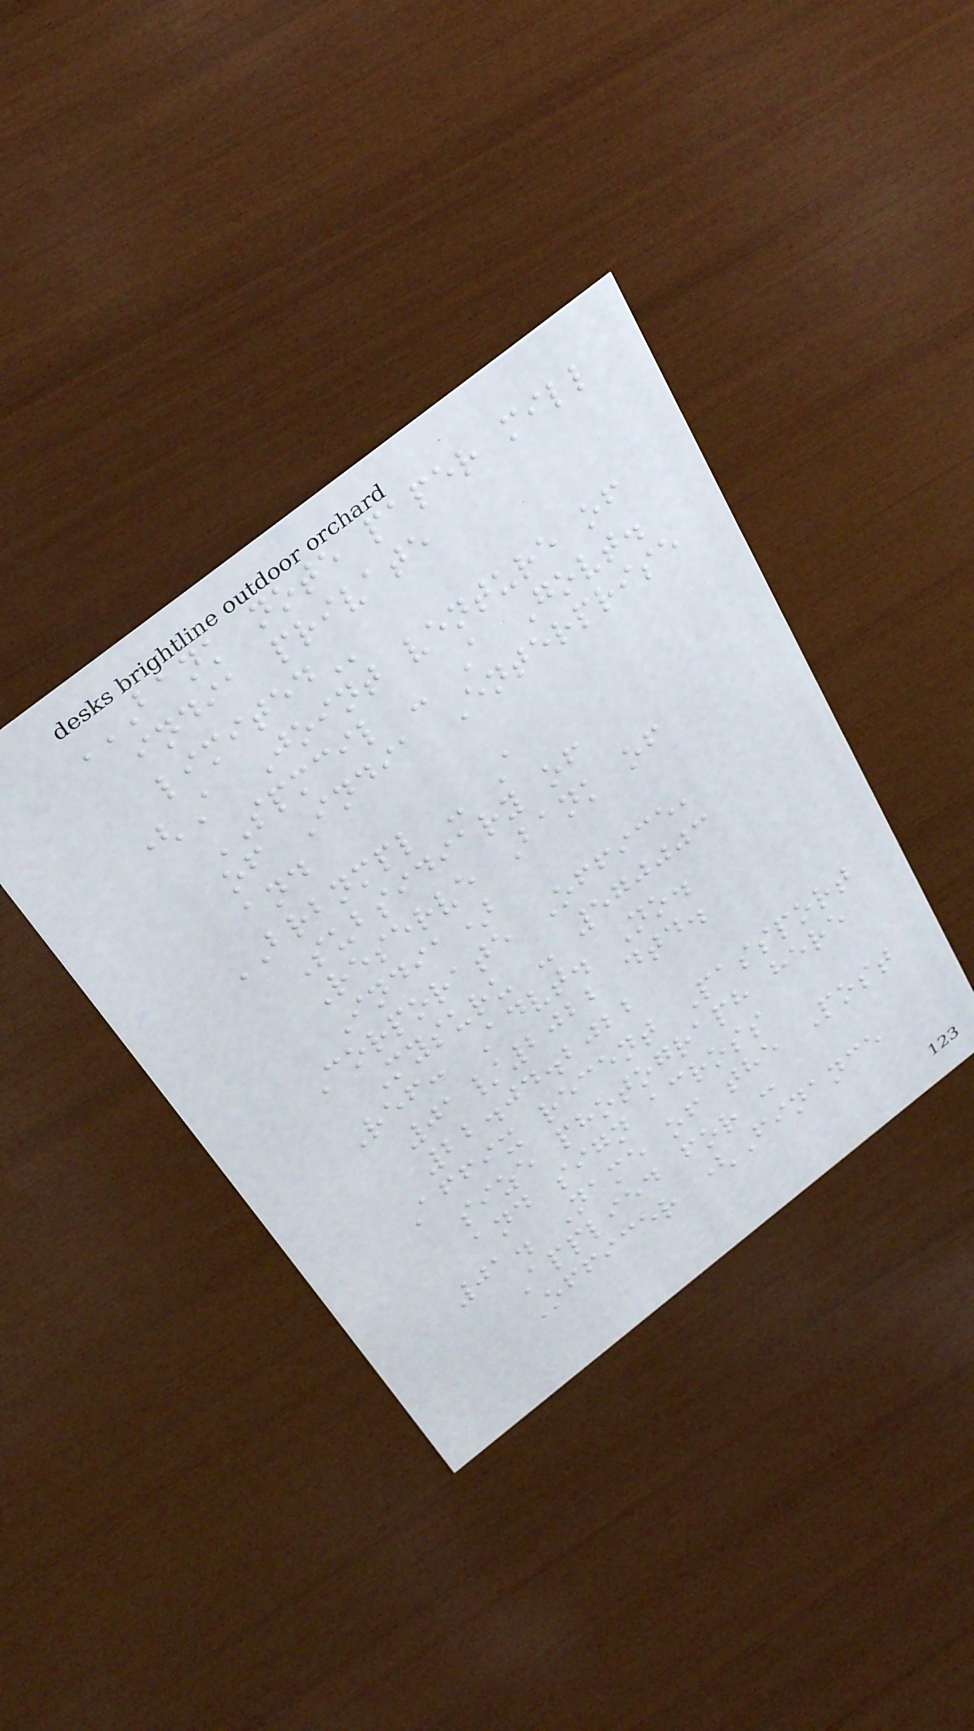BANK NOTE PAPER MILL
INDIA PRIVATE
LIMITED
(A Joint venture of
SPMCIL - A Govt.
of India Enterprise
and
BRBNMPL - A
Subsidiary of
Reserve Bank of
India)
Corporate Office,
Mysuru - 570003
Ref: Advt. No.
01/2022 dtd.
22.04.2022
Affix recent Passport
size photograph here
and sign across
01. Name of the Post
Applied for :
Officer (Finance
